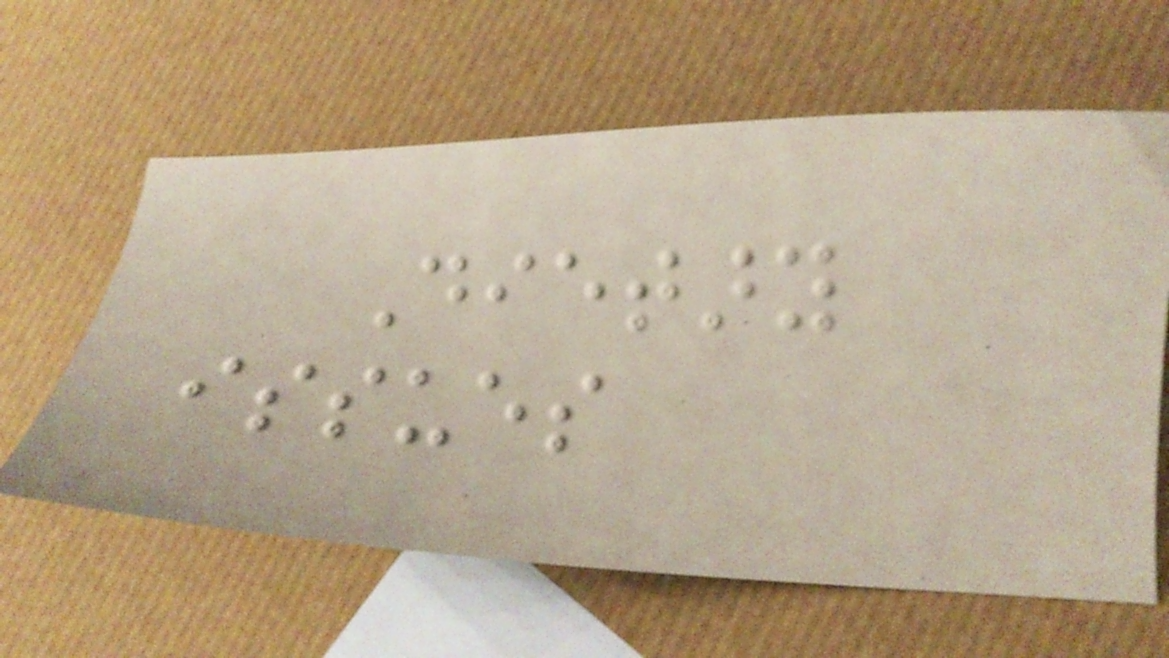Dietary
issues
